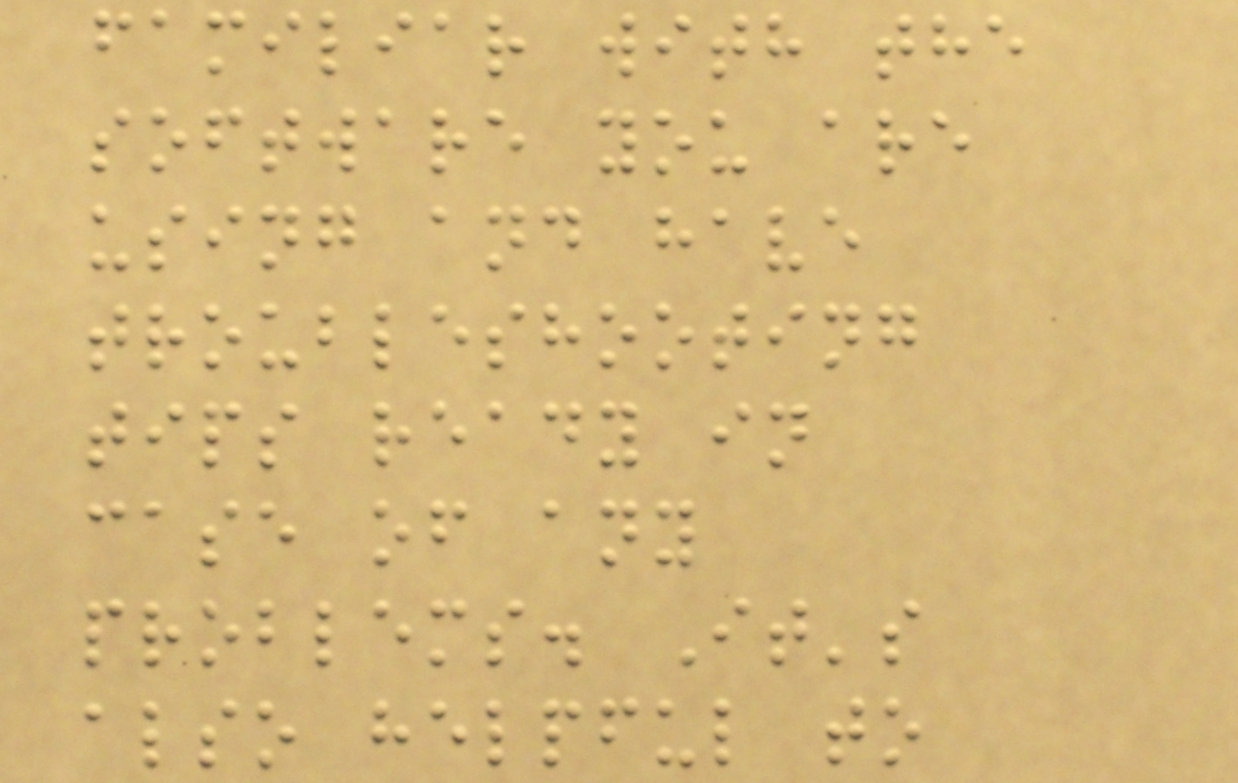familiar with the
software you are
using and have
troubleshooting
tips ready in
case of any
problems. It's
also helpful to
